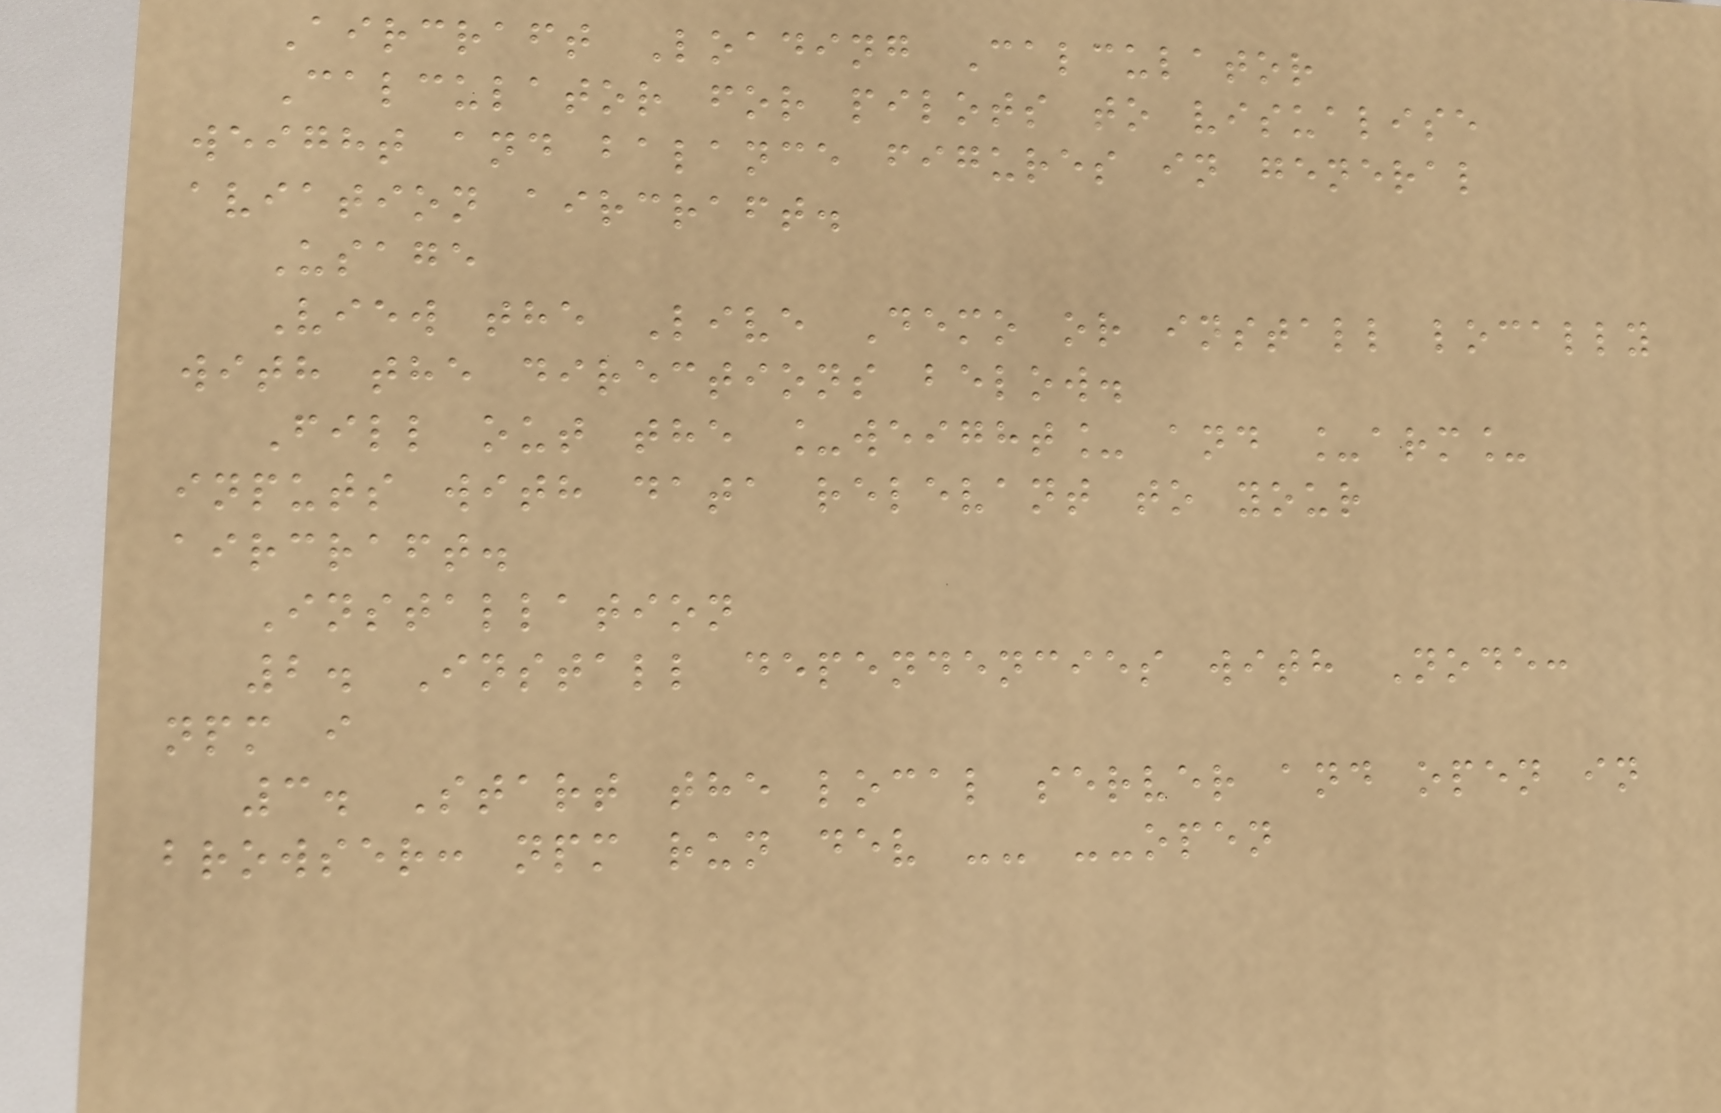Aircraft Loading Calculator
Calculator for pilots to visualise
weight and balance figures in general
aviation aircraft.
Usage
View the Live Demo or install locally
with the directions below.
Fill out the _weight_ and _arm_
inputs with data relevant to your
aircraft.
Installation
2. Install dependencies with Node:
npm i
3. Start the local server and open in
browser: npm run dev -- --open
